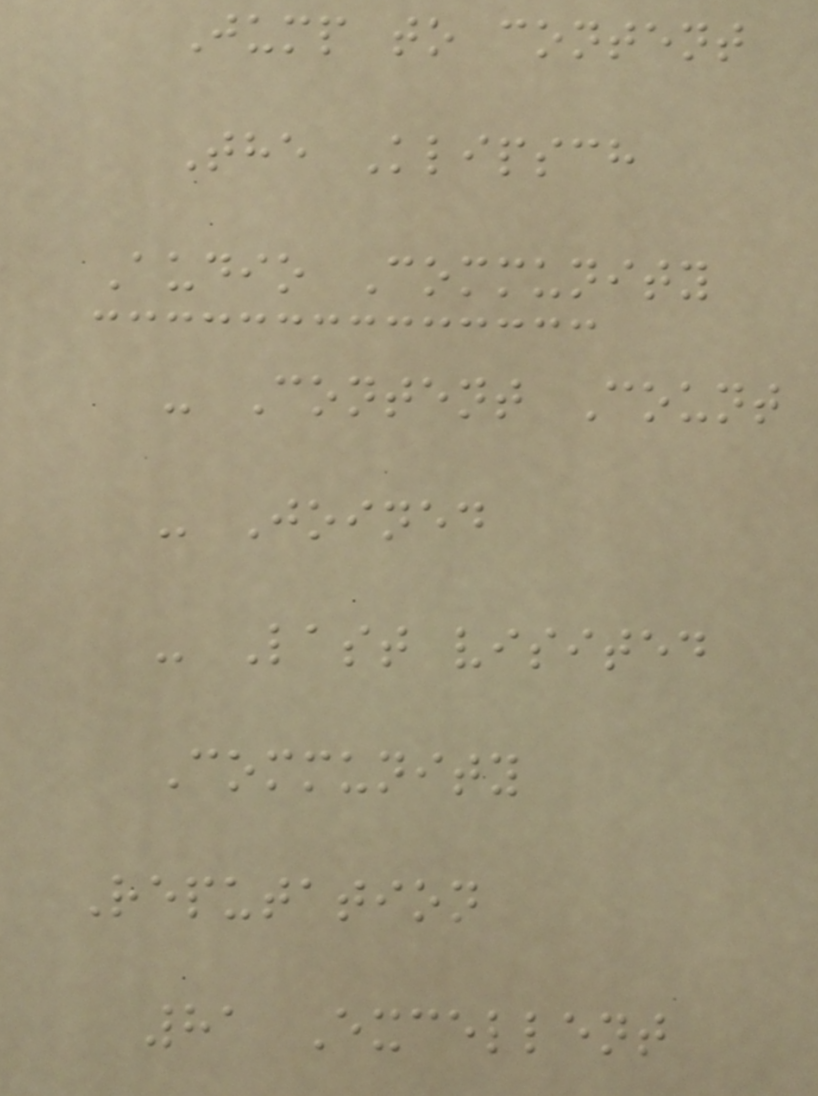Jump to content
The Klipsch
Audio Community
- Content Count
- Joined
- Last visited
Community
Reputation
81 Excellent
